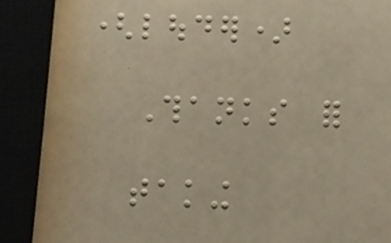(louder)
Thanks for
taking
